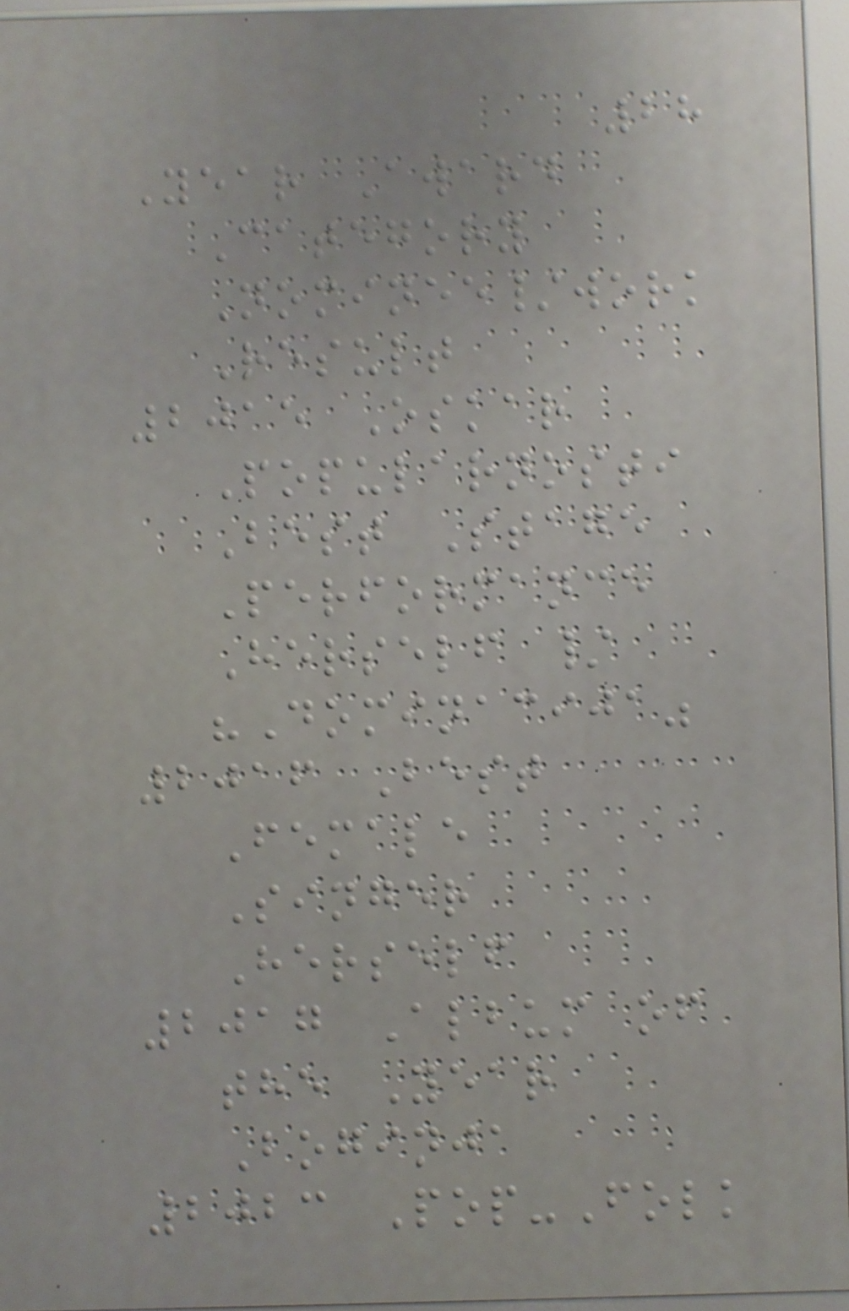28
Year Award
Category
Nominee/work
Result
2015 Oskar
Popularnosti
Best Stage
Performance
Herself /
"Dominacija"
2016 Best
Female
Singer
Herself
2017 Album of
the Year
Boginja
2023 Pop-Folk
